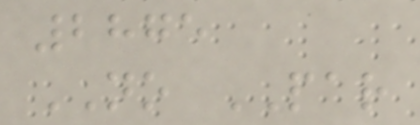2875
NO PAR
